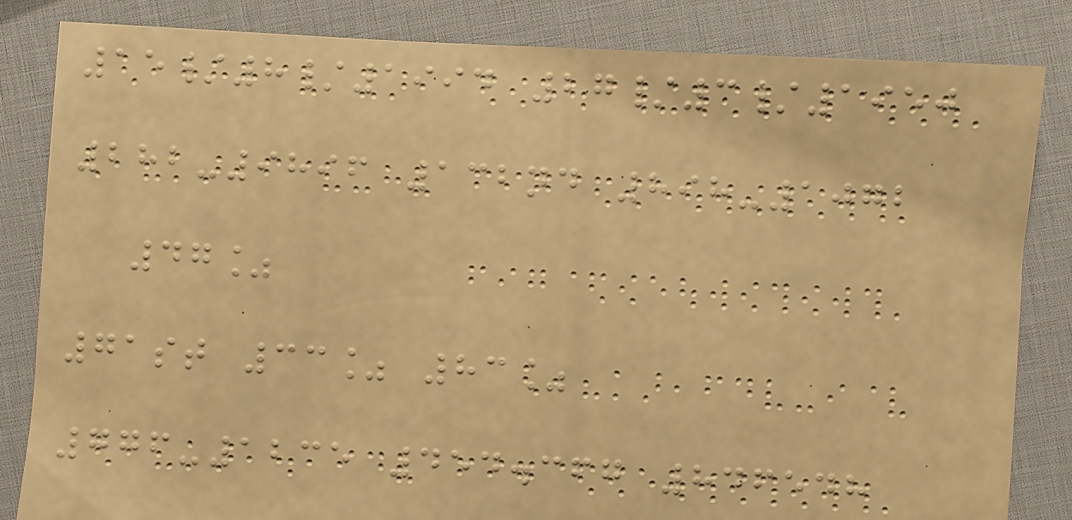15/8/1994 27/3/1950
282-9896 132nd 898-1072
47%
71st 33% 83%
776-1235 454.367 846548
